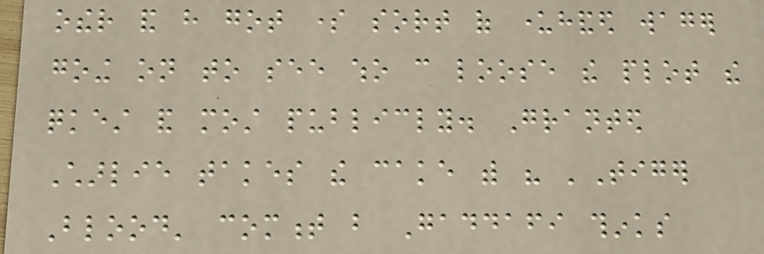other and have got some sort of underhanded wager
going on to see who can loose the plot the
quickest and most publicly. Granted
Charlie takes the cake with his 'Tiger
Blood' comment but Gaddafi thinks
